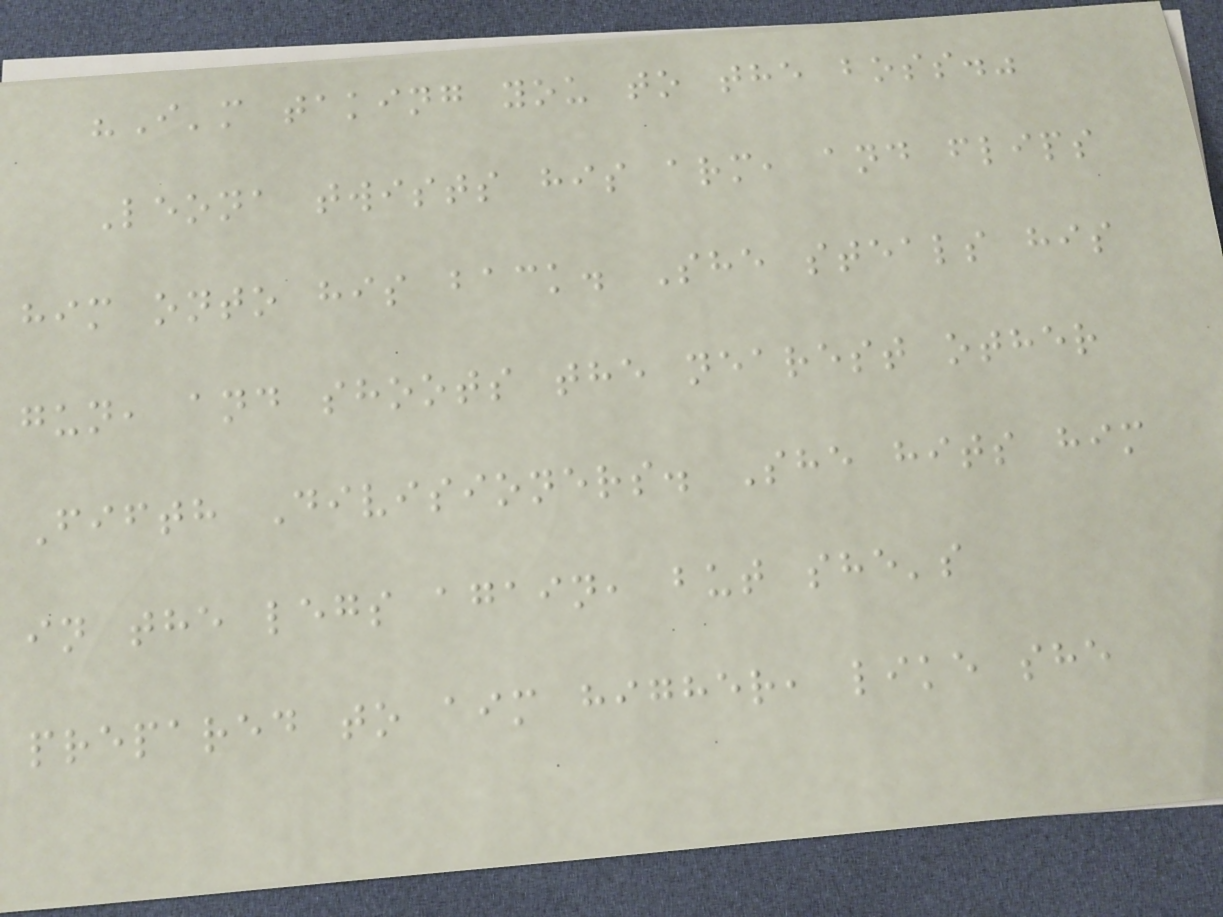"I'm taking you to the boss."
Leona twists his arm, and flips
him onto his back. She steals his
gun, and shoots the nearest other
Fifth Divisioners. She hits him
in the legs again, but she's
prepared to aim higher, like she
